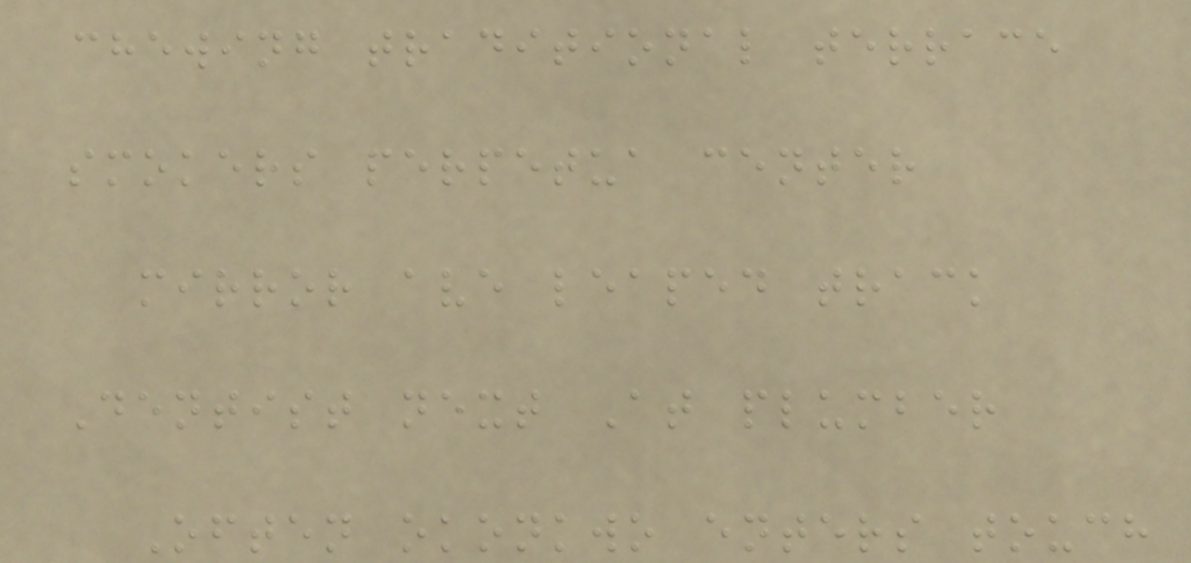chewing traditional terrace
smokers perpetua center
mirror ave leaped track
Dentist next At plumber
Often okonkwo enters touch
